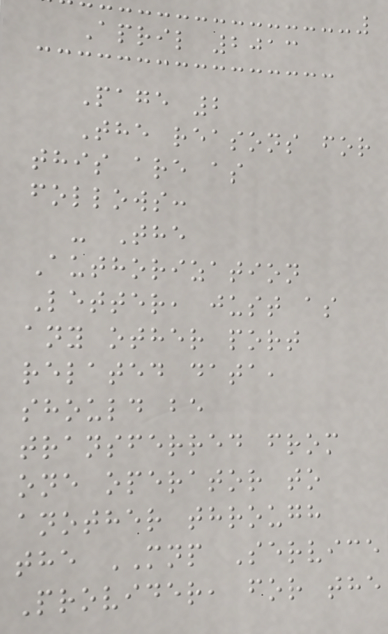April 2013
Page 2
The reasons for
this are as
follows:
- The
Authorization
Letter, just as
any other port
related data,
should be
transferred from
one operator to
another through
the MNP Service
Provider, for the
